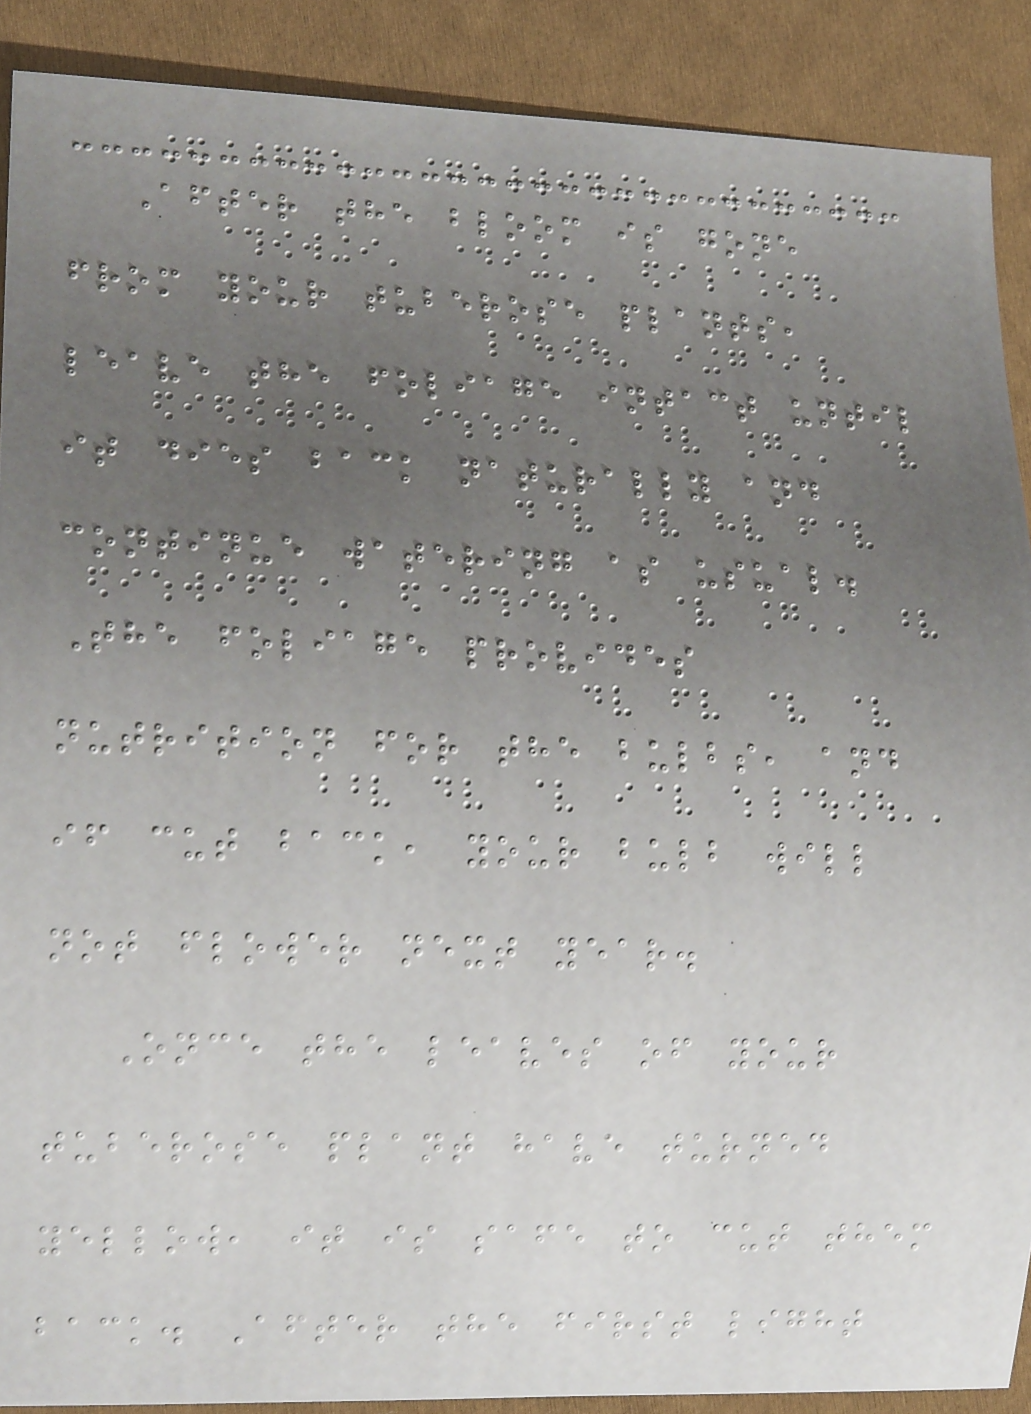After the bloom is gone
from your tuberose plants,
leave the foliage intact until
it dies back naturally and
continue watering as usual.
The foliage provides
nutrition for the bulbs, and
if cut back, your bulb will
not flower next year.
Once the leaves of your
tuberose plant have turned
yellow, it is safe to cut them
back. After the first light
